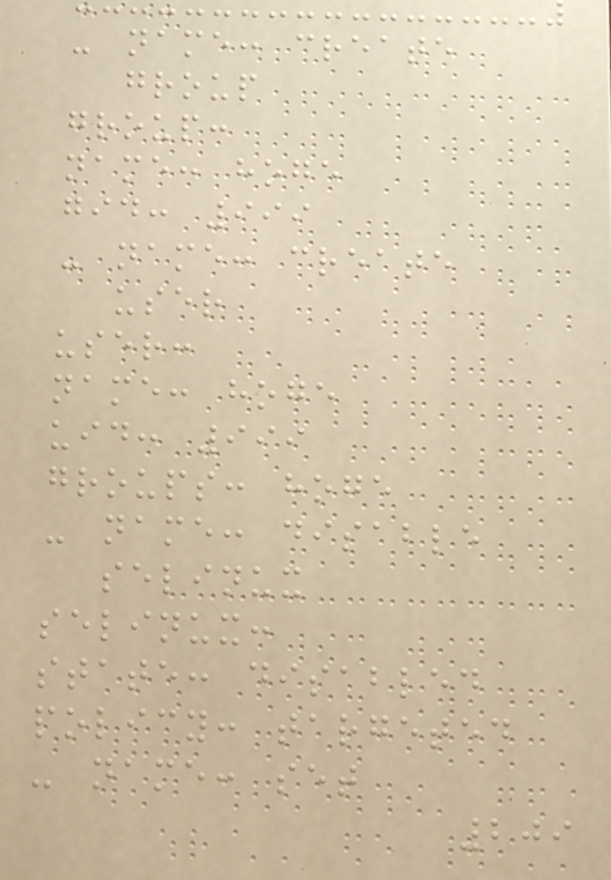- name: create
group
group:
name: hoge
gid: 999
- name: create
user
user:
name: hoge
uid: 999
groups: hoge
- name: disable
selinux
selinux:
state: disabled
policy: targeted
- name: set
209
